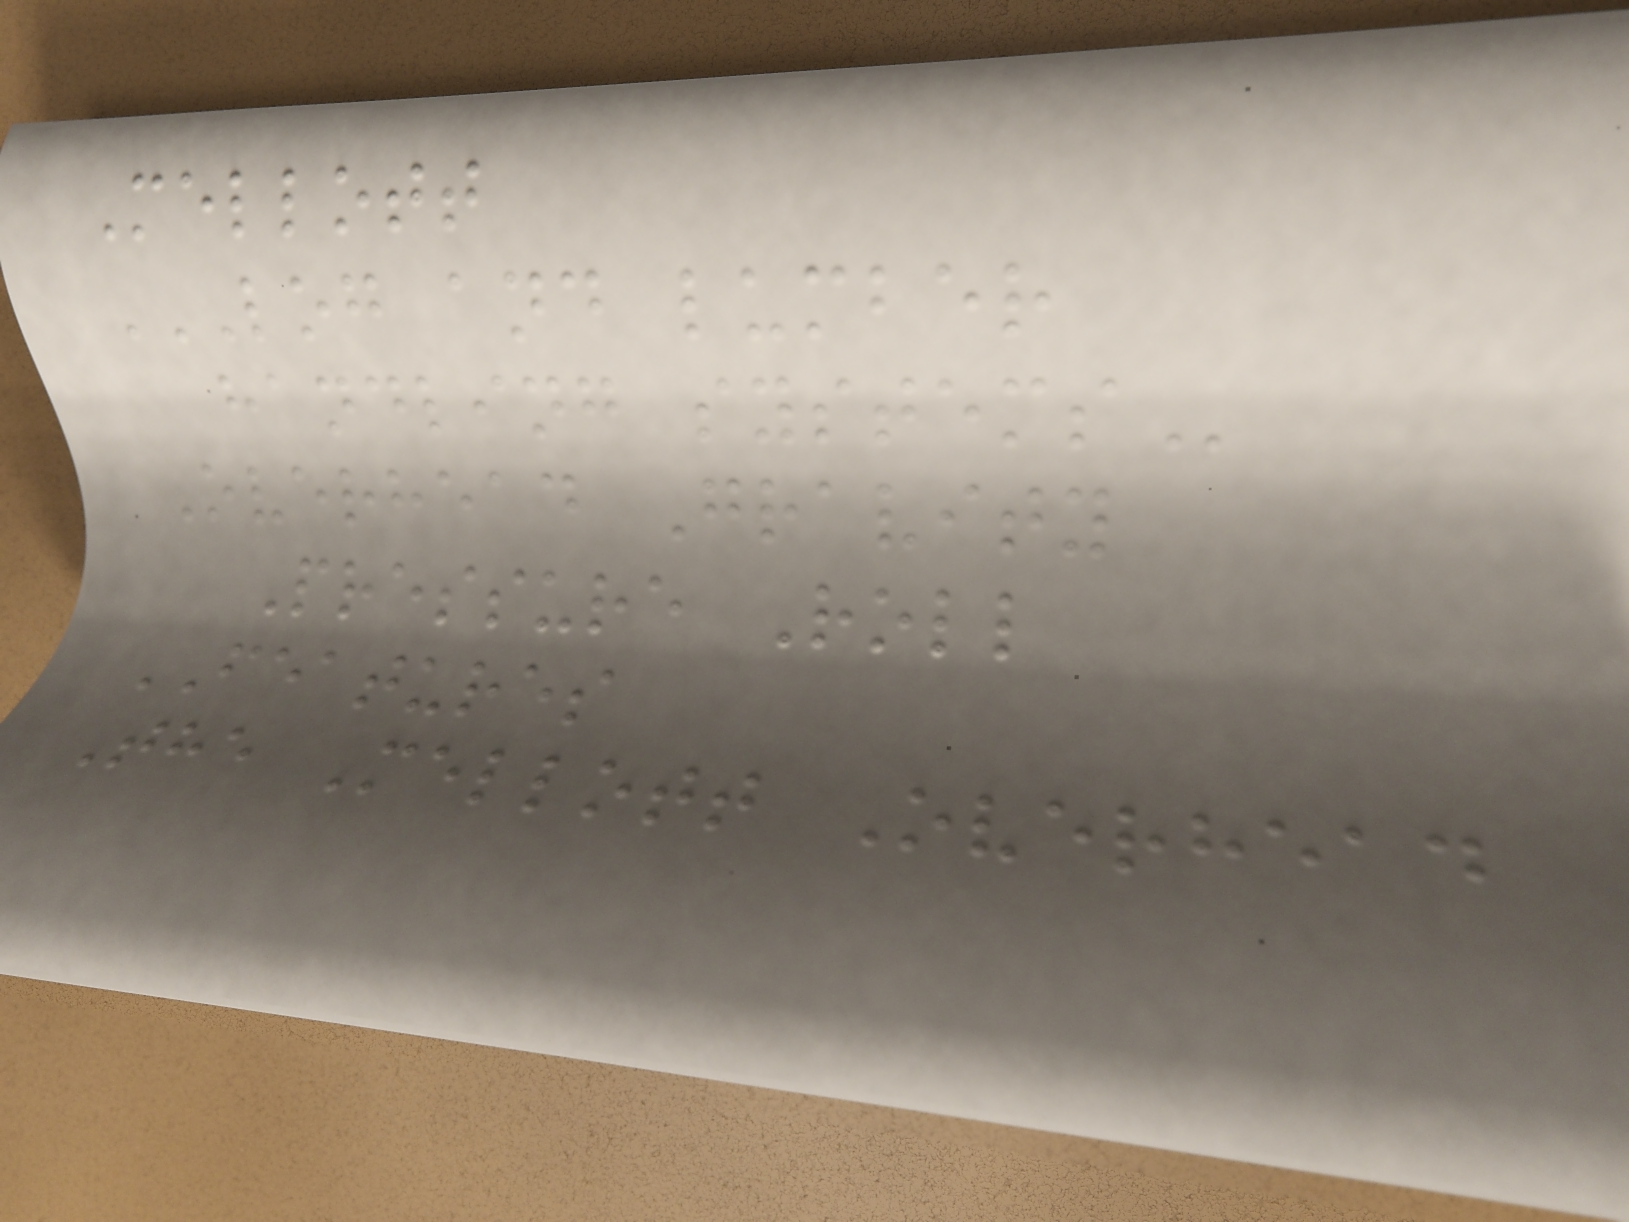Mellott
LOG AND LUMBER
HANDLING SYSTEMS
Overhead Gravity
Pressure Roll
FEATURES
The Mellott Overhead
